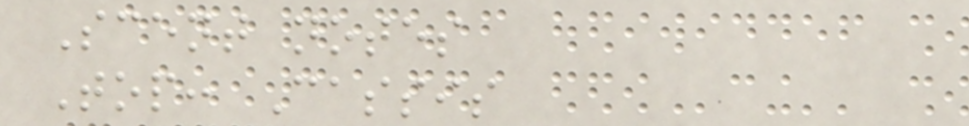Scent notes
Top: Cassis
